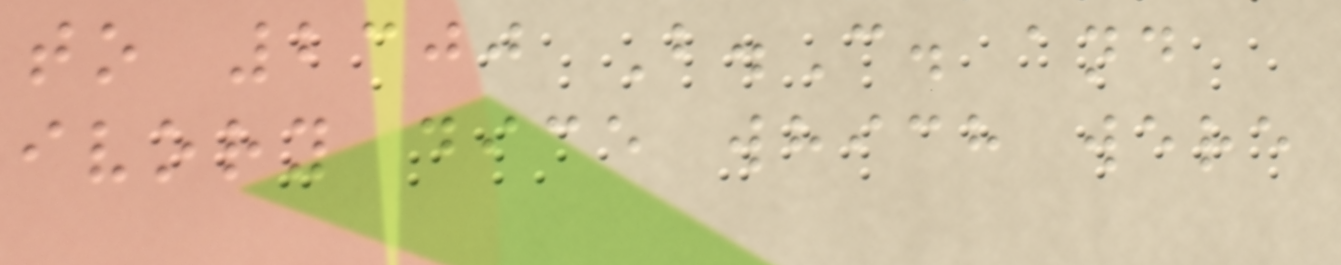to 2300 B.C. and
ivory dice which were
